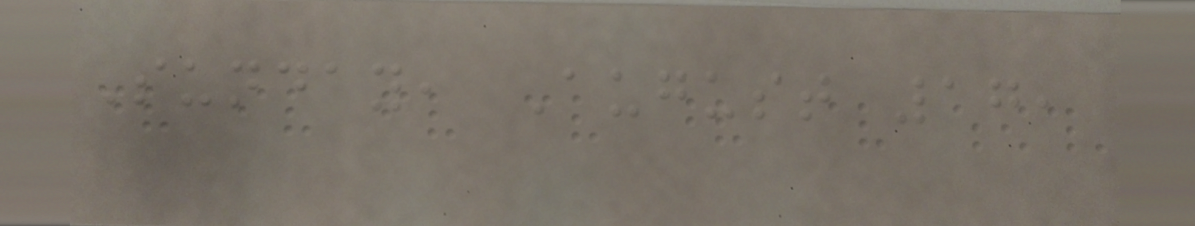Sunday, August 17,
